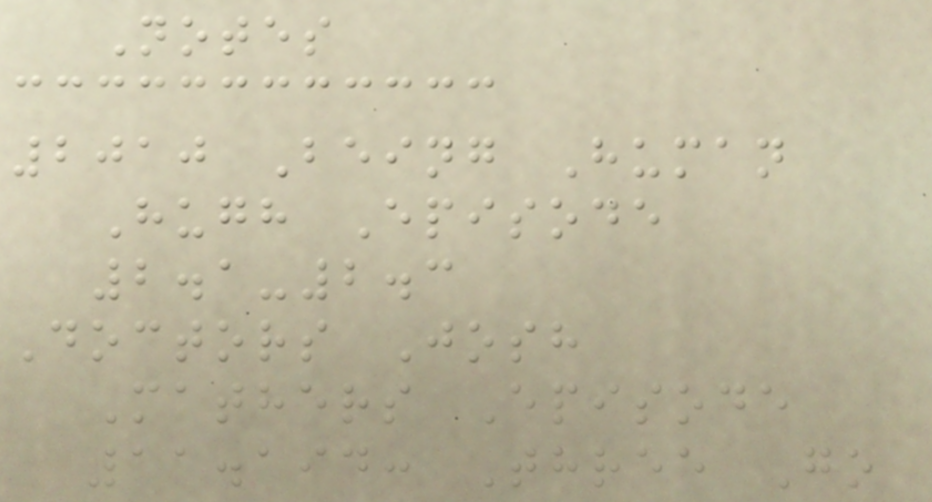Notes
2010 Being Human
Hugh Episode
2.1-2.3
Doctors Josh
Mathers Episode
11.194: Three Go
